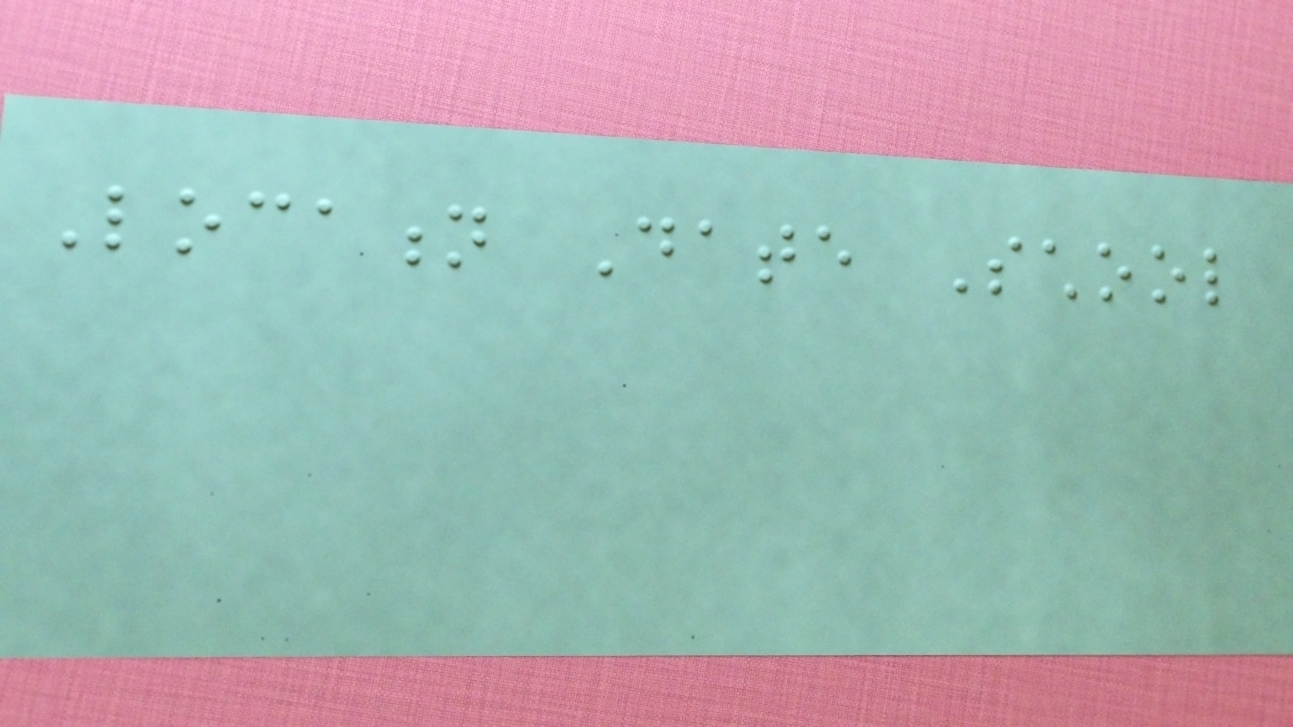Location Date School
